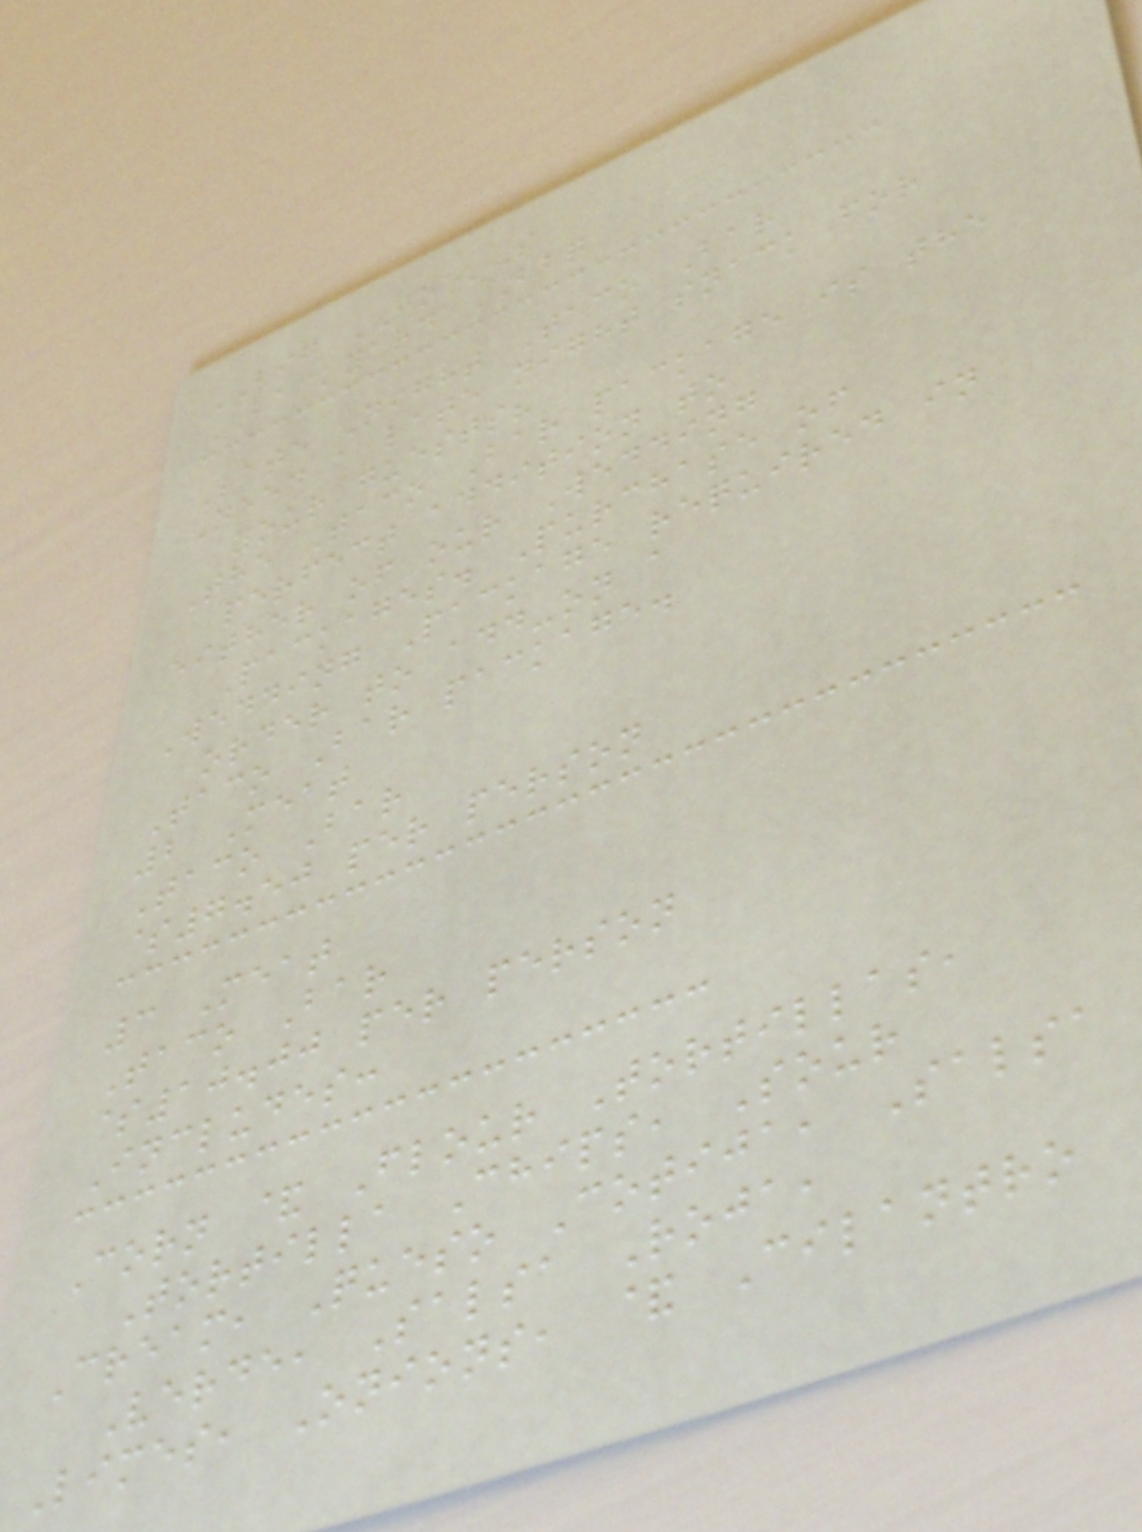BIG JOE'S
BACKYARD BBQ
Late Night Taco Bar
Need a late night snack for
your guests?
The Taco Bar package is the
perfect addition to
either of our Wedding
Packages. Purchase of
Wedding Package required in
order to add-on a
Taco Bar package.
2 Meat
Taco Bar
$7.50 per person
3 Meat
Taco Bar
$10.00 per person
Includes:
Corn & Flour Tortillas,
Tortilla Chips, Sour
Cream, Queso Cotija, Salsa
Verde, Salsa Roja,
Limes, Onions, & Cilantro
